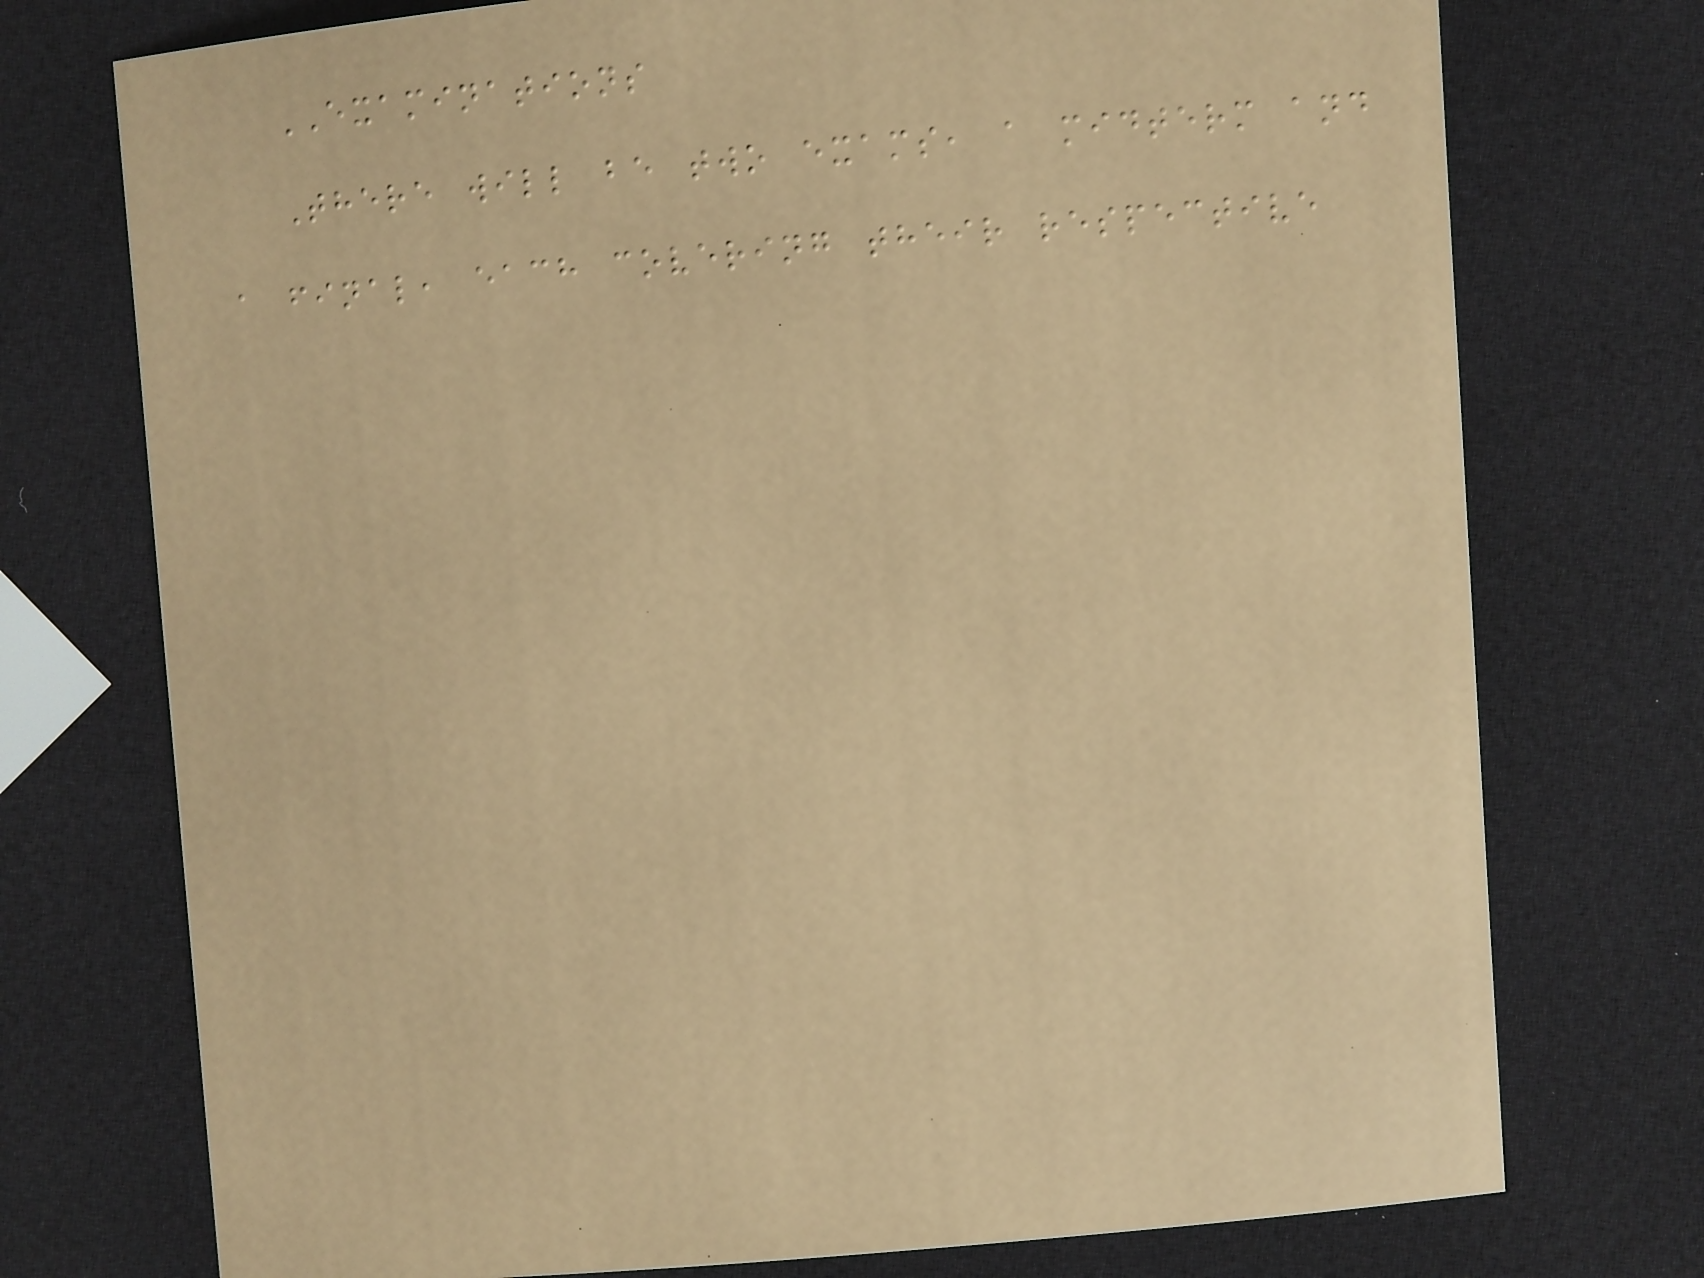EXAMINATIONS
There will be two exams, a midterm and
a final, each covering their respective
